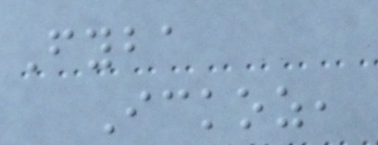Fyba
Ickoz,
